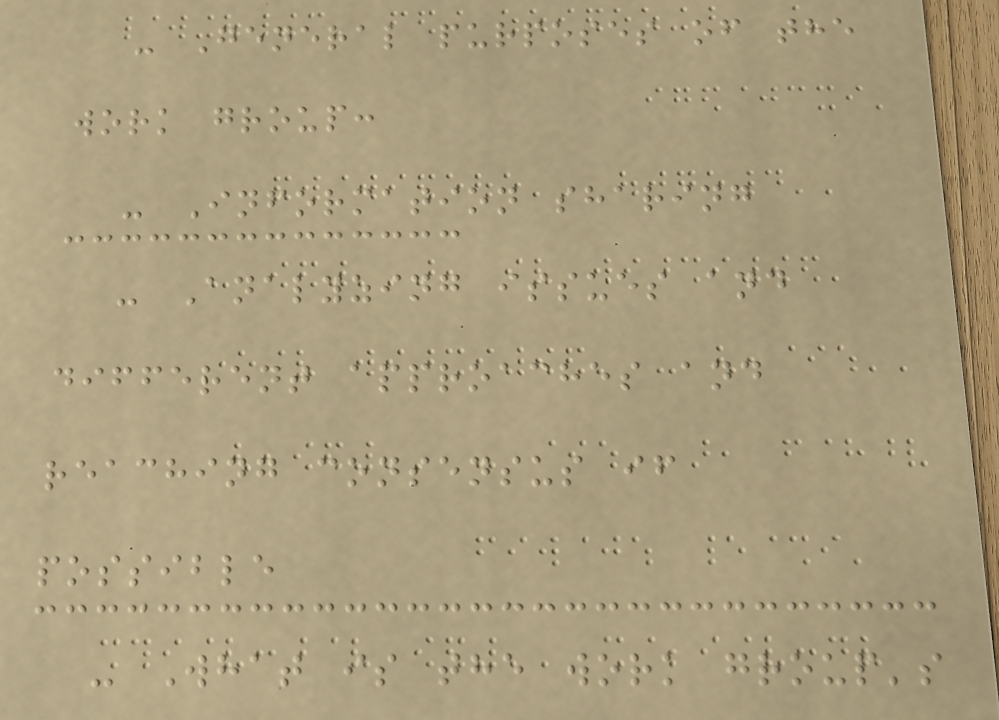- General purposes of the
work group:
- Information sharing
- Analyzing issues and
different approaches and
reaching consensus if
possible
- What is the work group's
